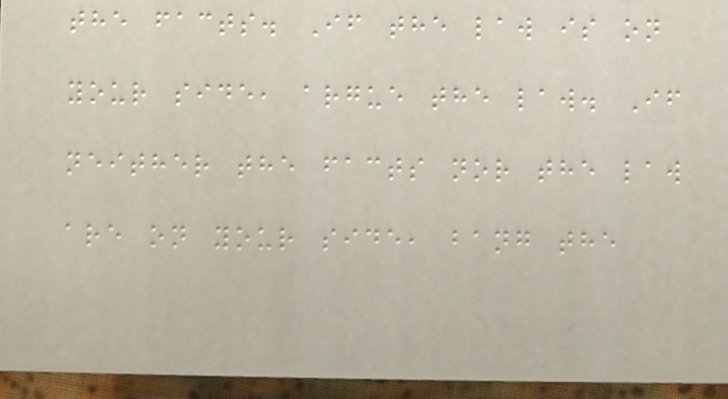the facts. If the law is on
your side, argue the law. If
neither the facts nor the law
are on your side, bang the
